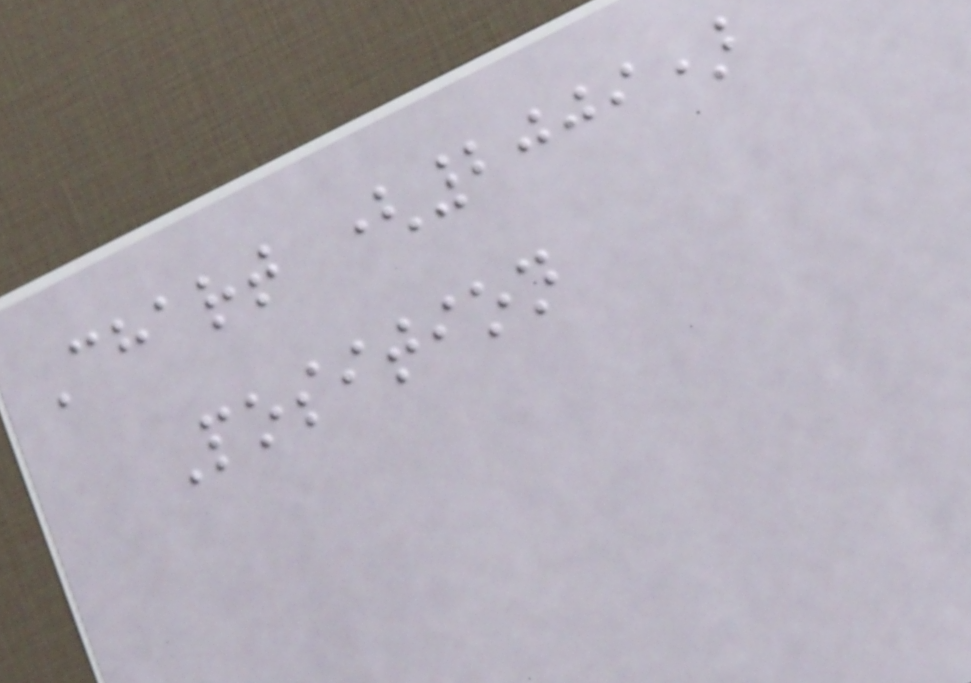Chart (2009)
Position
